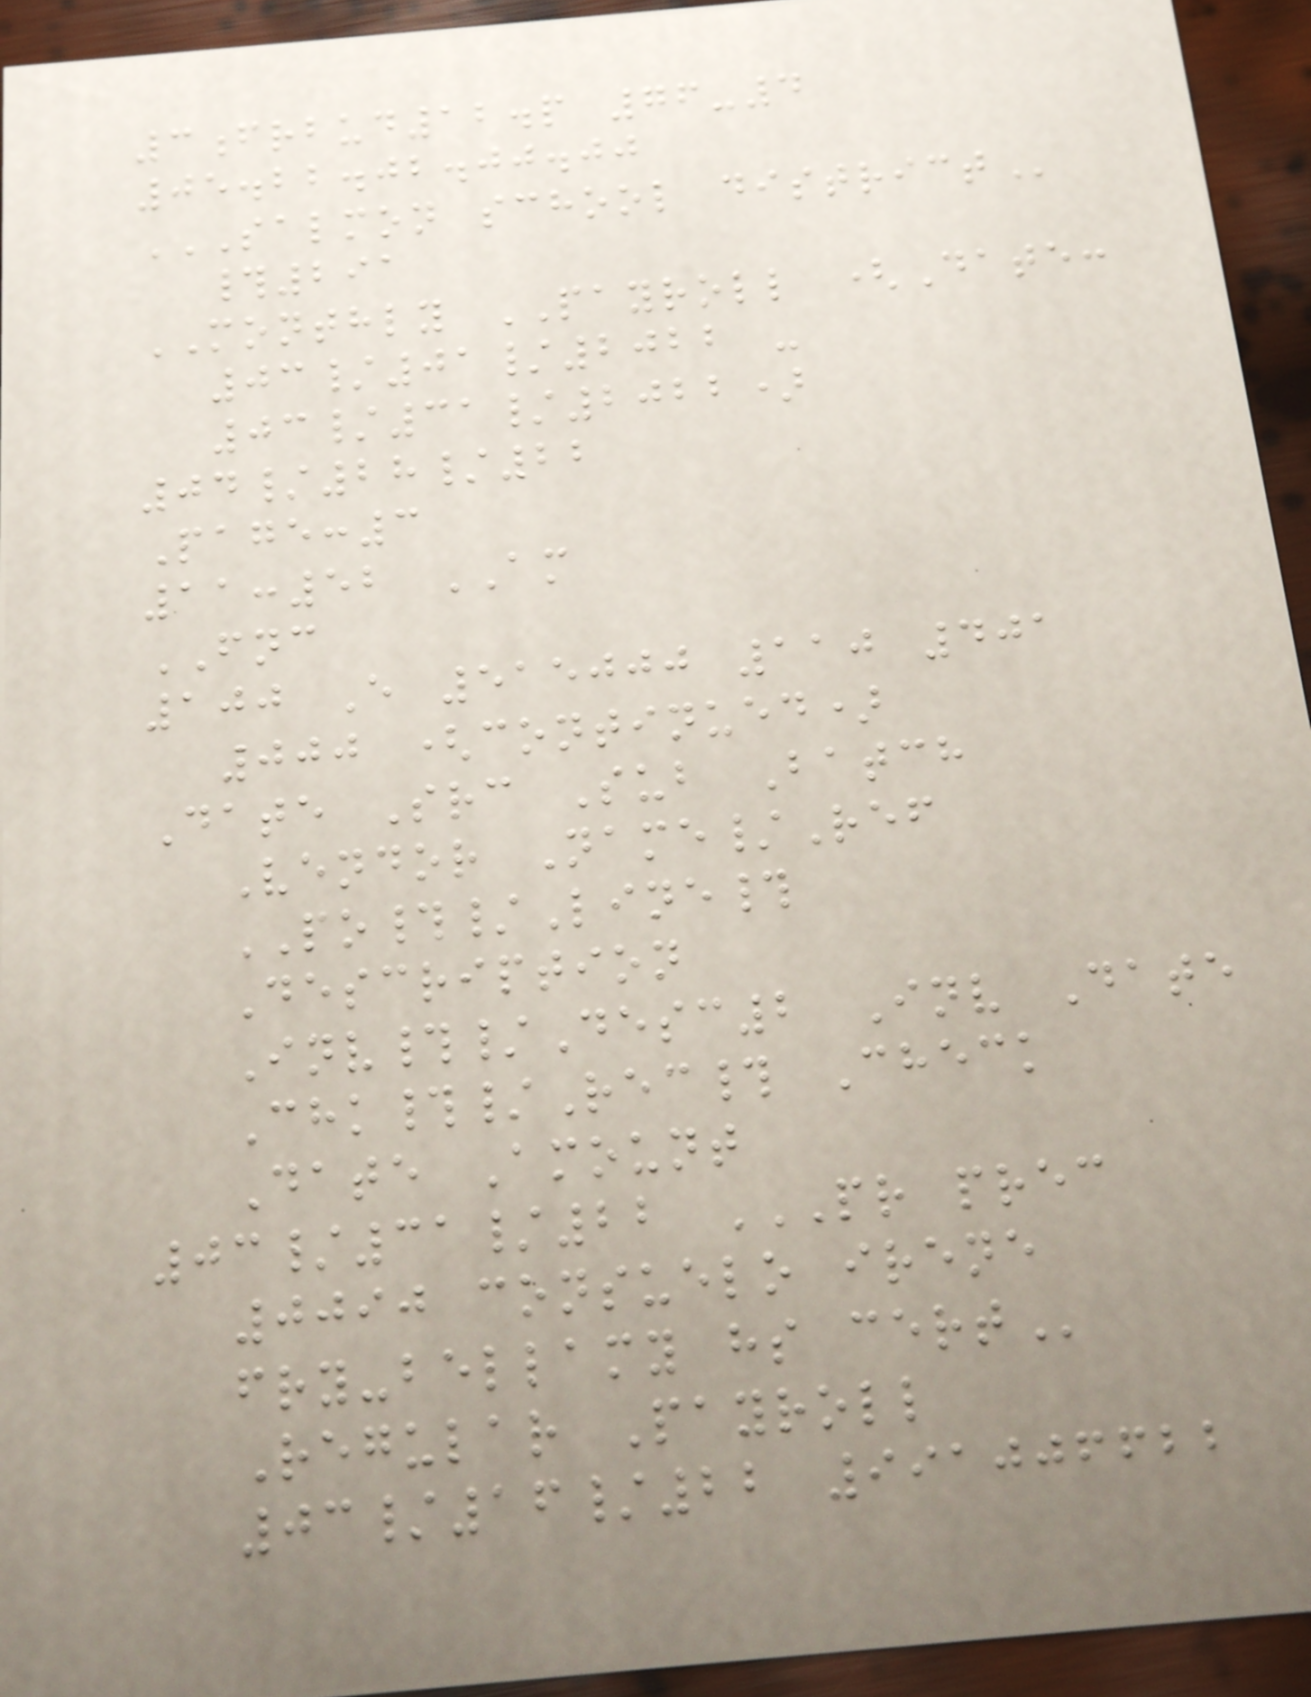3frbud12.p 76-4
05.22.02.00.00
SALMON SCHOOL DISTRICT
#291
MONTHLY PAYROLL (Date:
03/01/2022 -
03/31/2022)
04/28/22
Page:3
11:52 AM
FNC
100 E 515000 110 401
000 (continued)
Date Src Sub Batch
Vendor Name/Ref
PO#/Line#
Description
Inv#/Desc2 Inv Date
Chk#/Rec# Check
Date Amount
03/31/22 PR PREC
0090 CONSUELO IRENE
FRY-BELLAMY HS CERT
Regular Payroll
03/16/22 991006622
